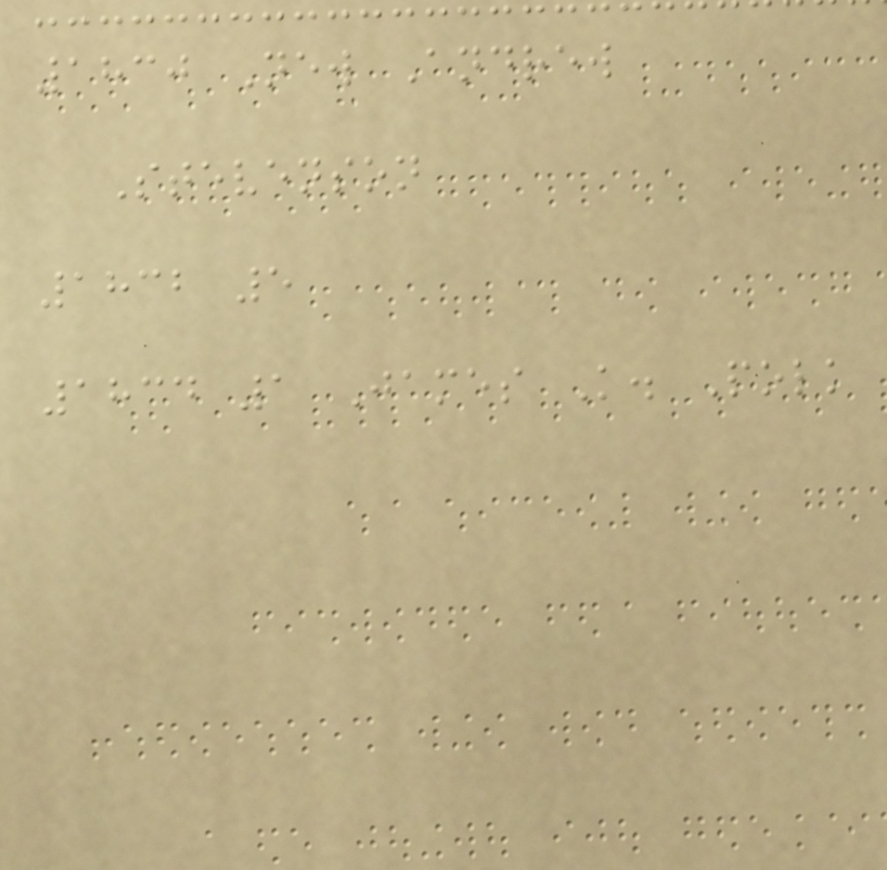1830 New Andrew
Stevenson
1832 5
1834 1 James K. Polk
